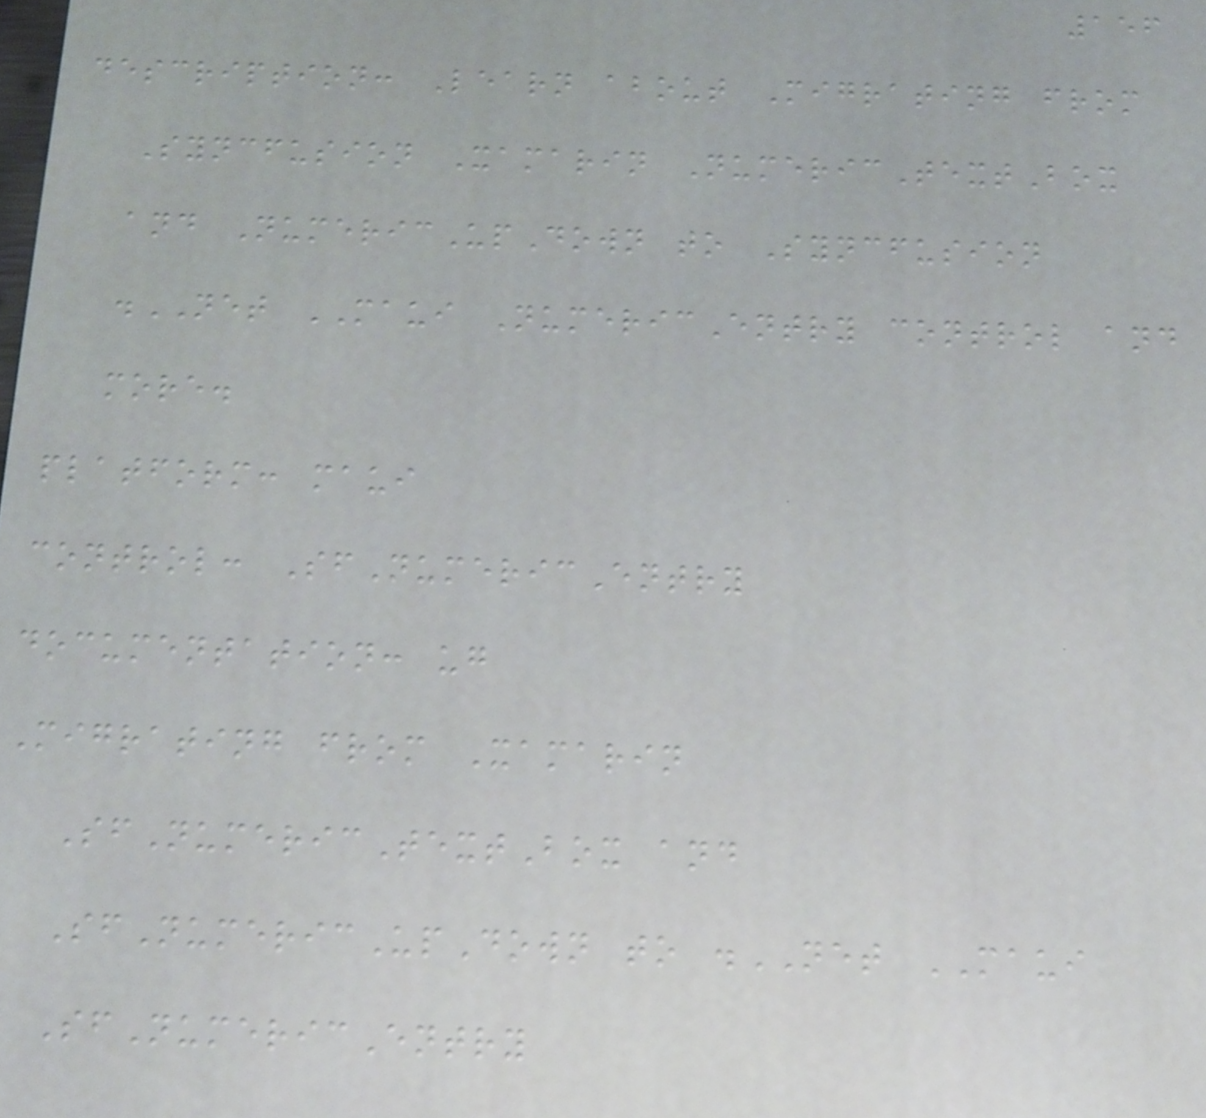156
description: Learn about Migrating from
Syncfusion Xamarin NumericTextBox
and NumericUpDown to Syncfusion
.NET MAUI NumericEntry control and
more.
platform: maui
control: SfNumericEntry
documentation: ug
Migrating from Xamarin
SfNumericTextBox and
SfNumericUpDown to .NET MAUI
SfNumericEntry
